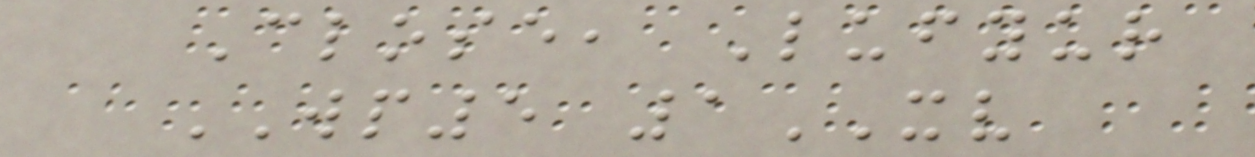Close, Lufyur
WP5 1XV
